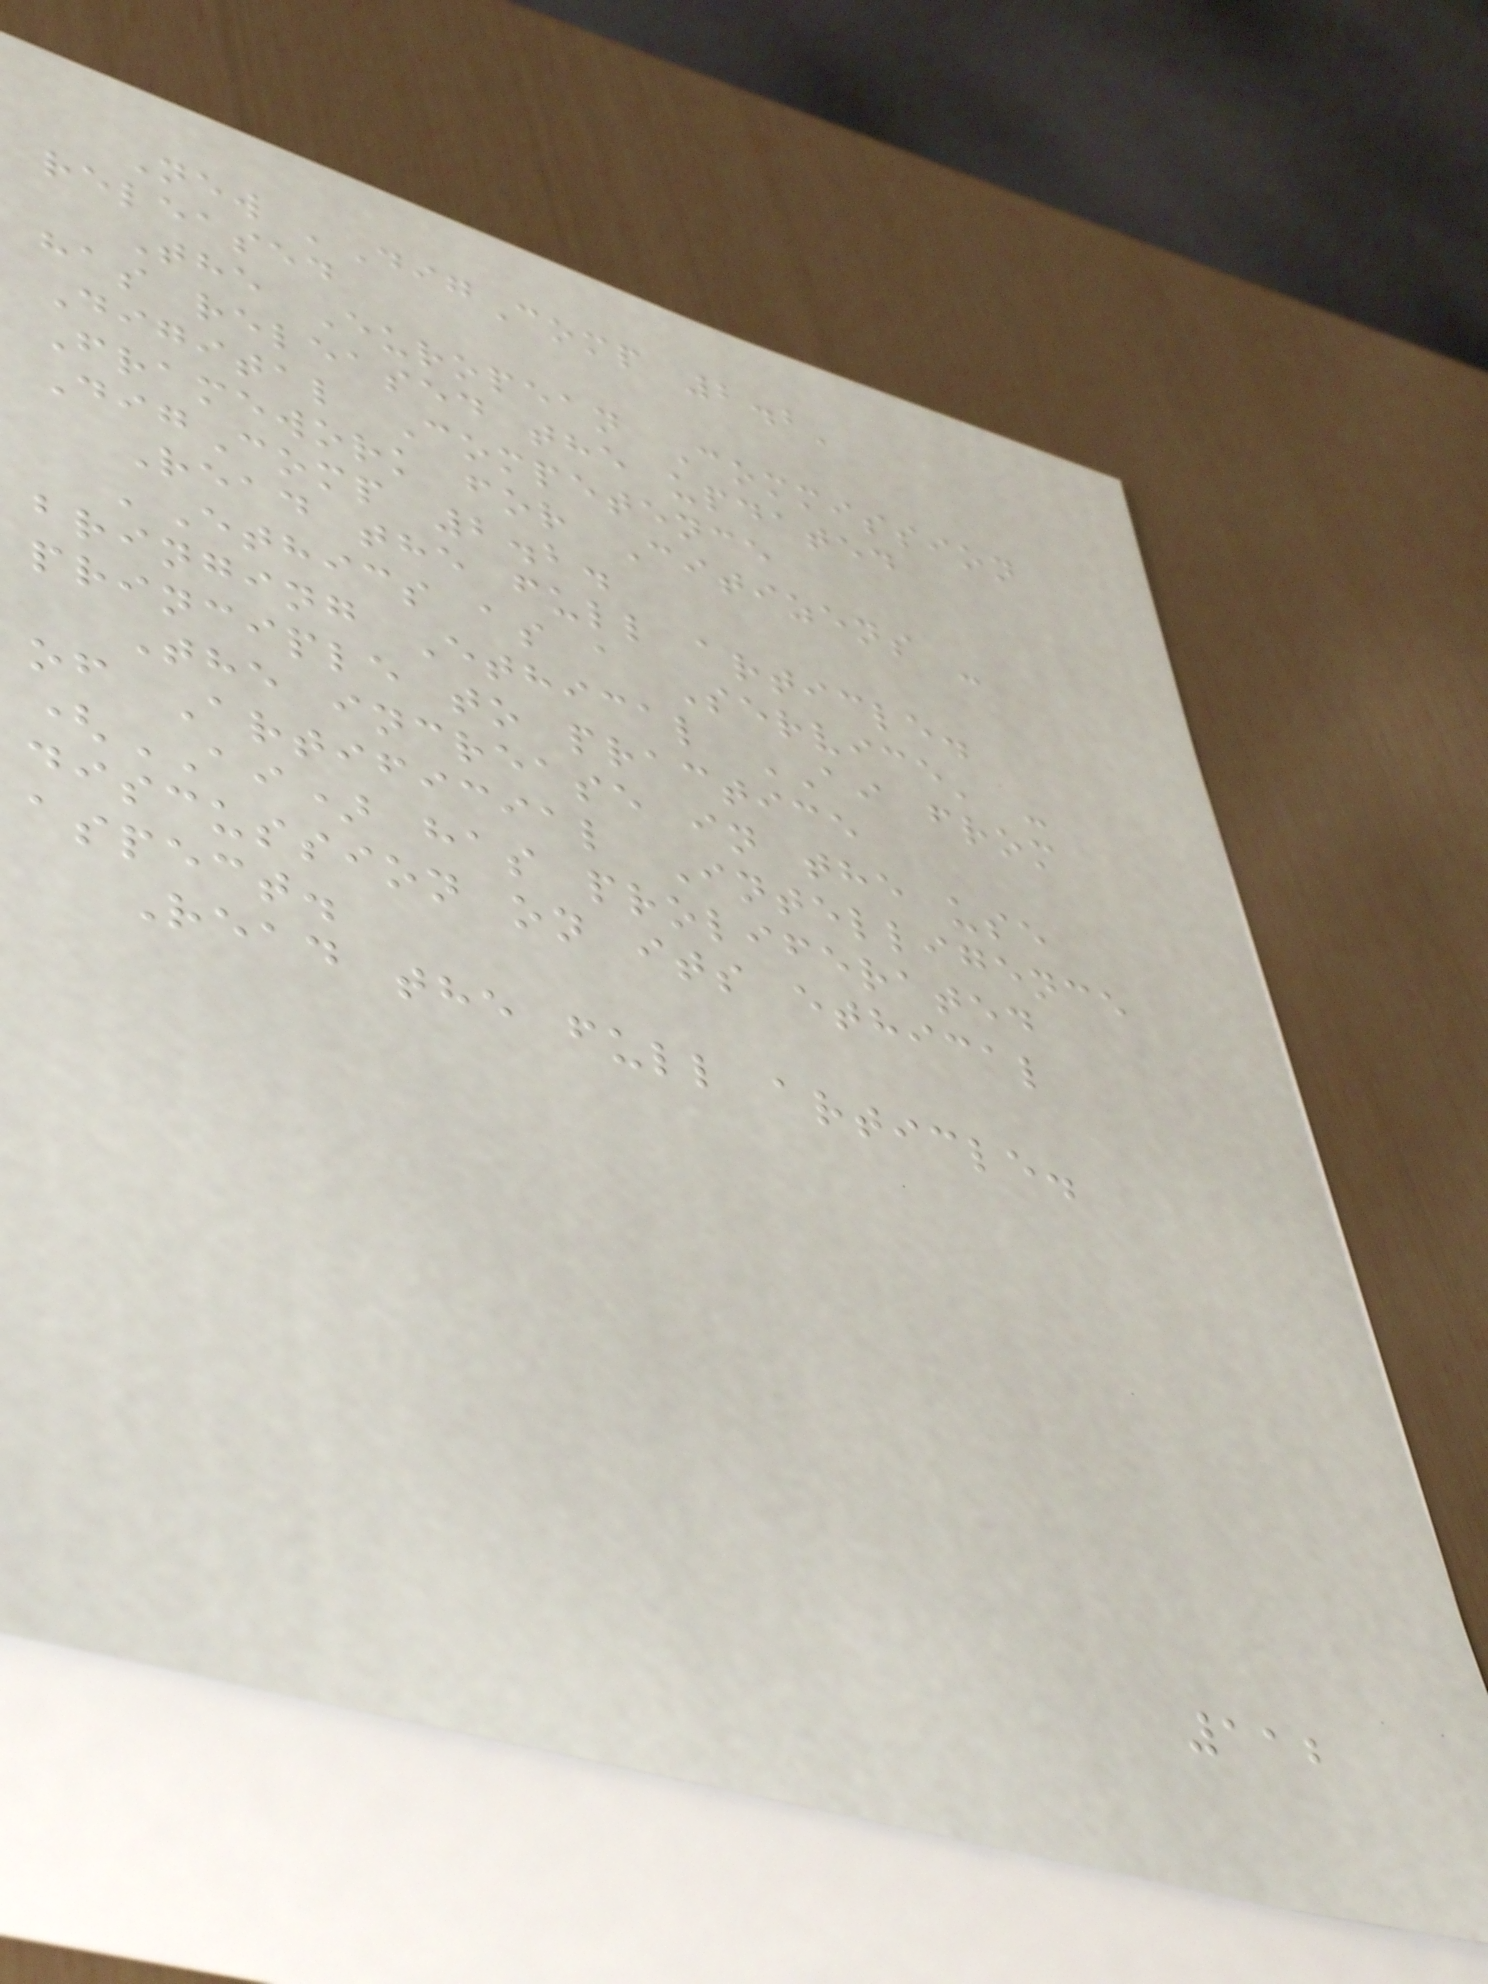New 'DigComp 2.2'
released
The European Commission
has released the updated
Digital Competence
Framework for Citizens -
DigComp 2.2.
Read the full article.
'Ethics as a Service' -
bringing Ethical AI from
principle to practice
The increase in the use
of Artificial Intelligence
(AI) has proliferated
discussion on its ethical
aspect.
Read the full article.
112
